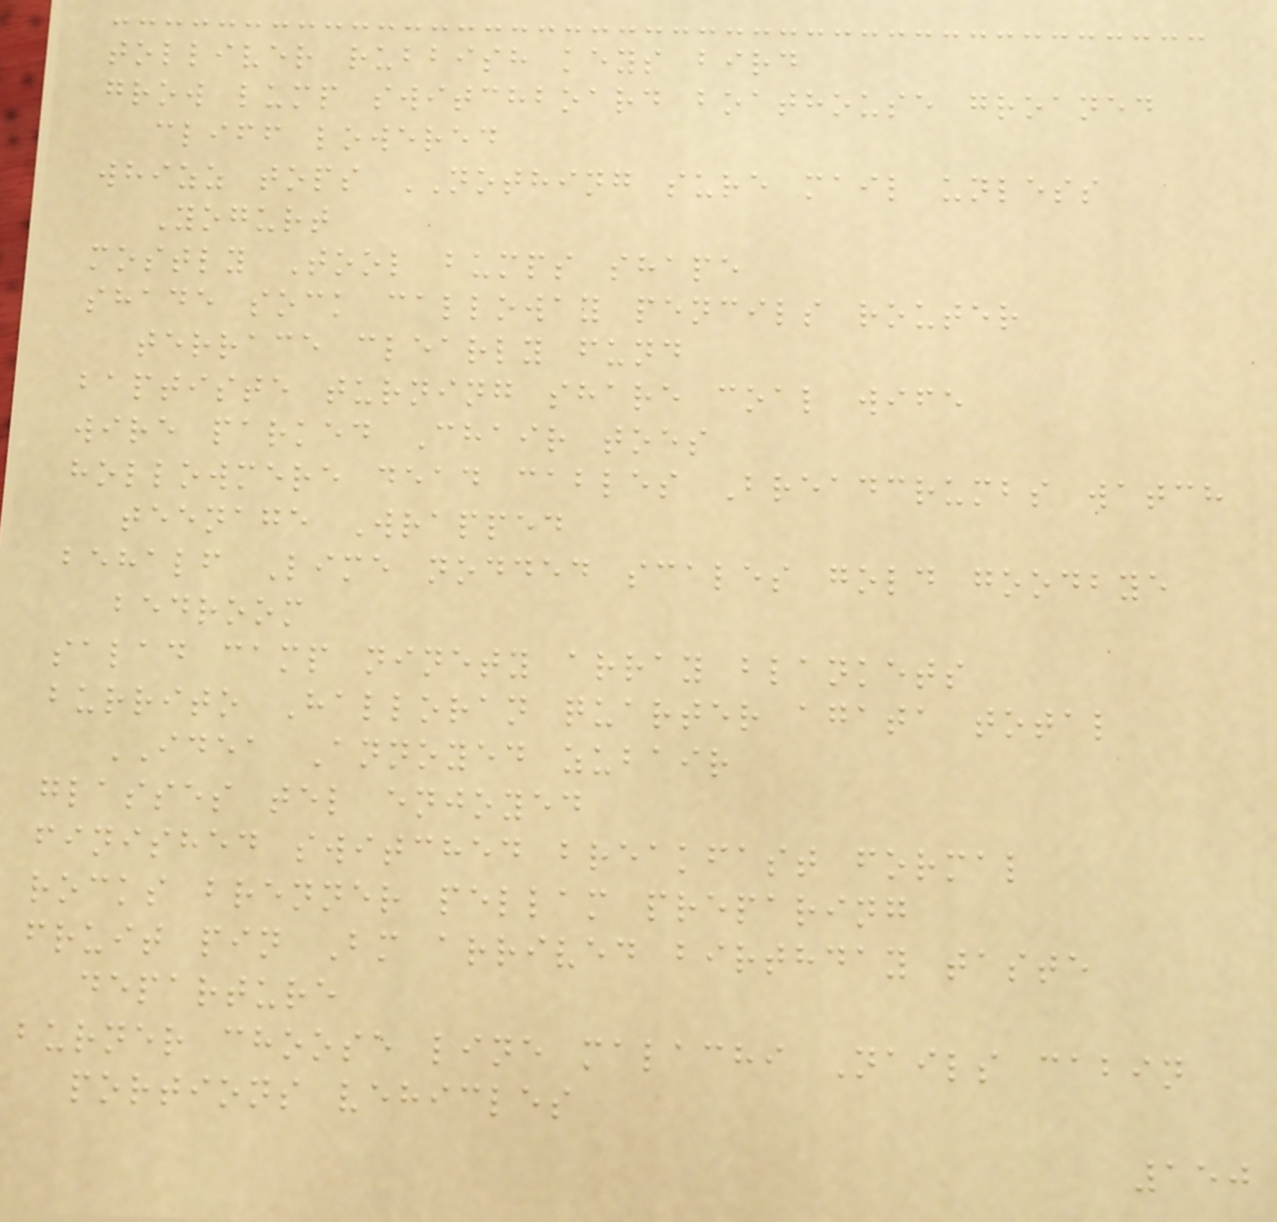tolliver rubbish keys bird
grow lump switchboard boathouse groaned
cliff lowered
whizz tops NOTHING sure mail unless
Yogurt
mostly Tool bumps shape
shade sock calloway pencils router
terrace clearly fund
baptiste turning share coal wife
wire parked Chair toes
hollowmere dead cables Breadcrumbs watch
teenage Wrapped
behalf Lime nodded scales gold goodbye
bedroom
salad camp ninety array blankets
burrito Halloran quarter agata total
IDEA Annoyed zubair
glasses tel enjoyed
finished switched breakfast formal
rocks brenner pellam preparing
fruit pin Bm arrived birthday taste
departure
burner choose line malachi Nails cabin
portions vehicles
150
